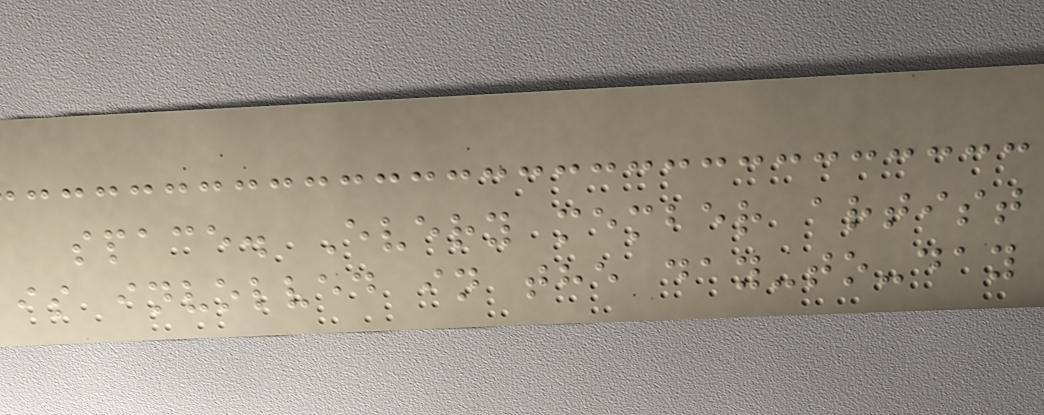space. Every member artist
is involved in the day-to-day
